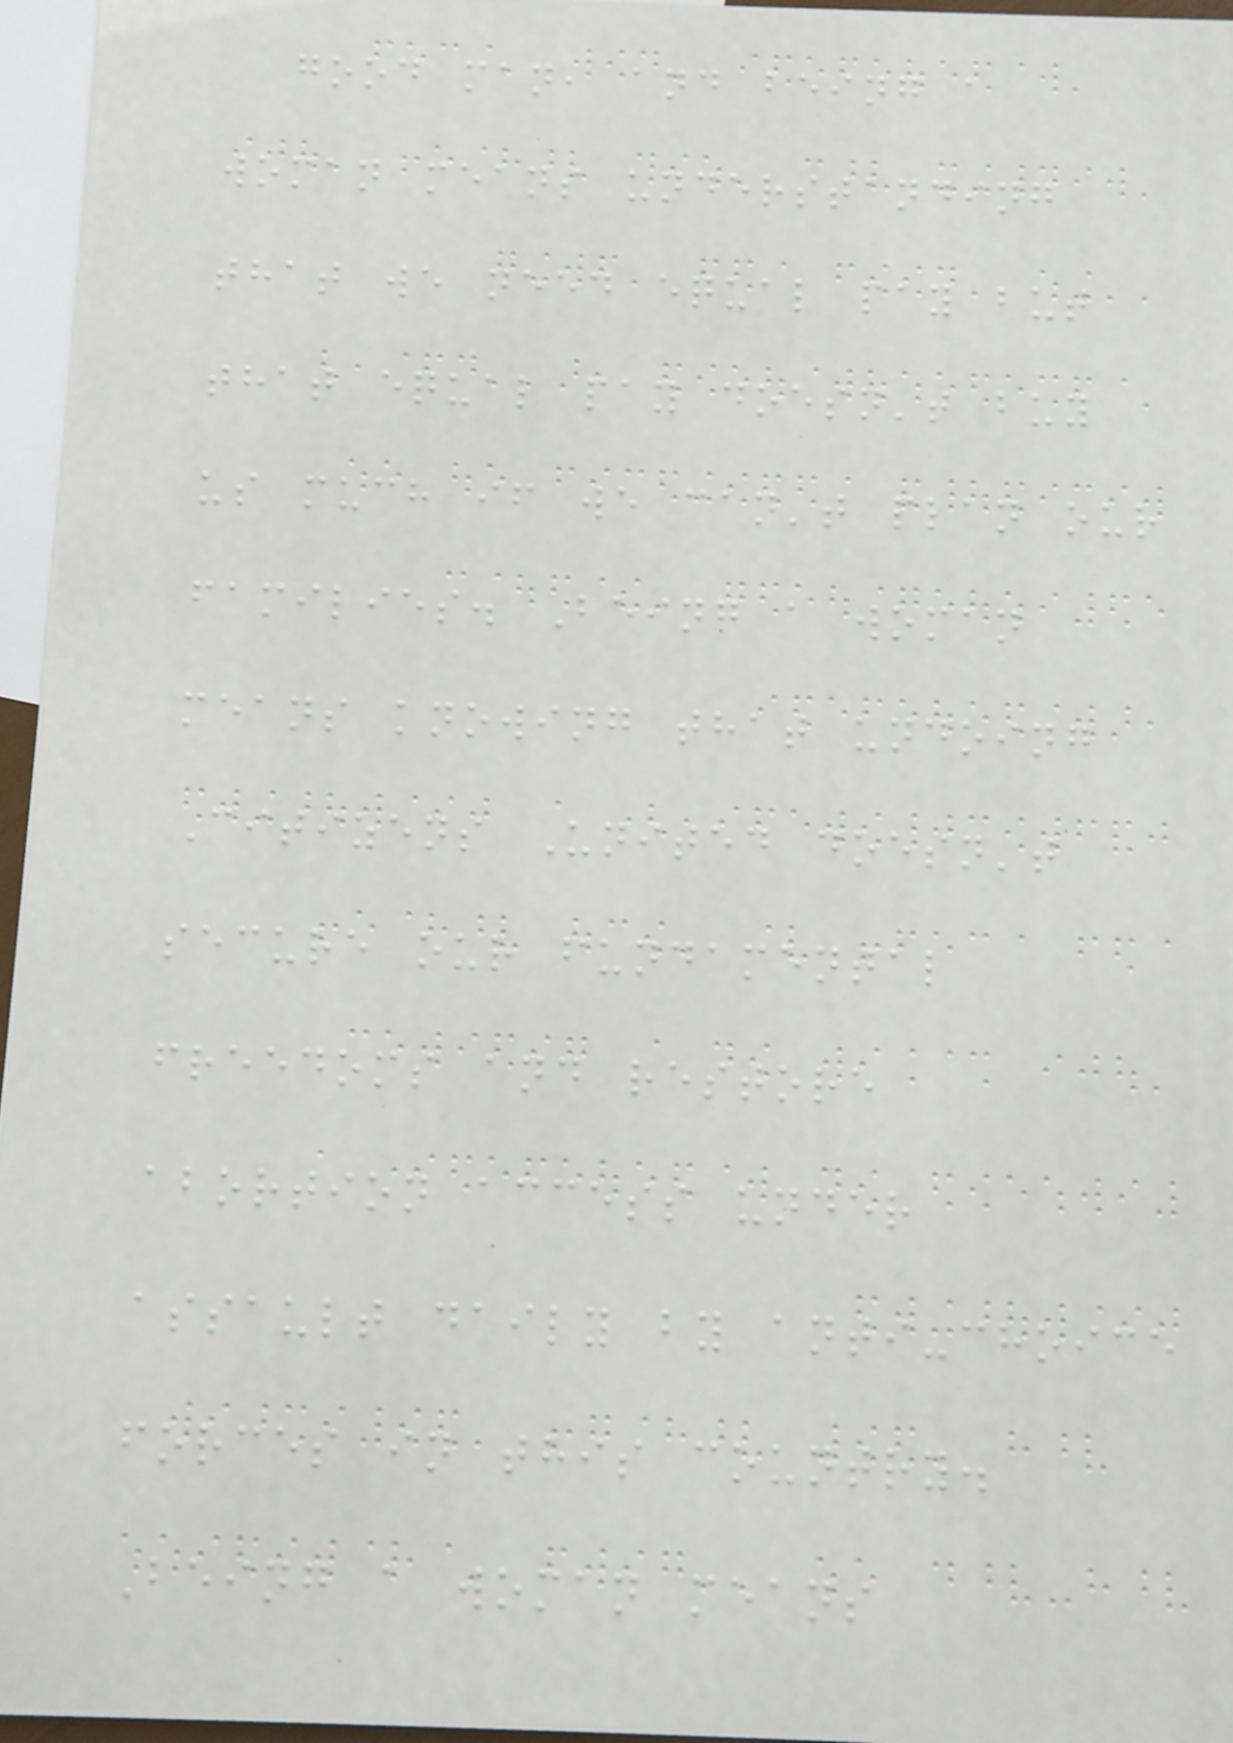good man, and being a
woman means understanding
that we need equal pay but
that equal pay doesn't buy
us much if we can't plan our
families. Being a woman
means knowing that undoing
Citizens United doesn't
secure our fundamental
freedoms and restore
abortion access under
assault daily by anti-choice
forces in this country.
Being a woman means
